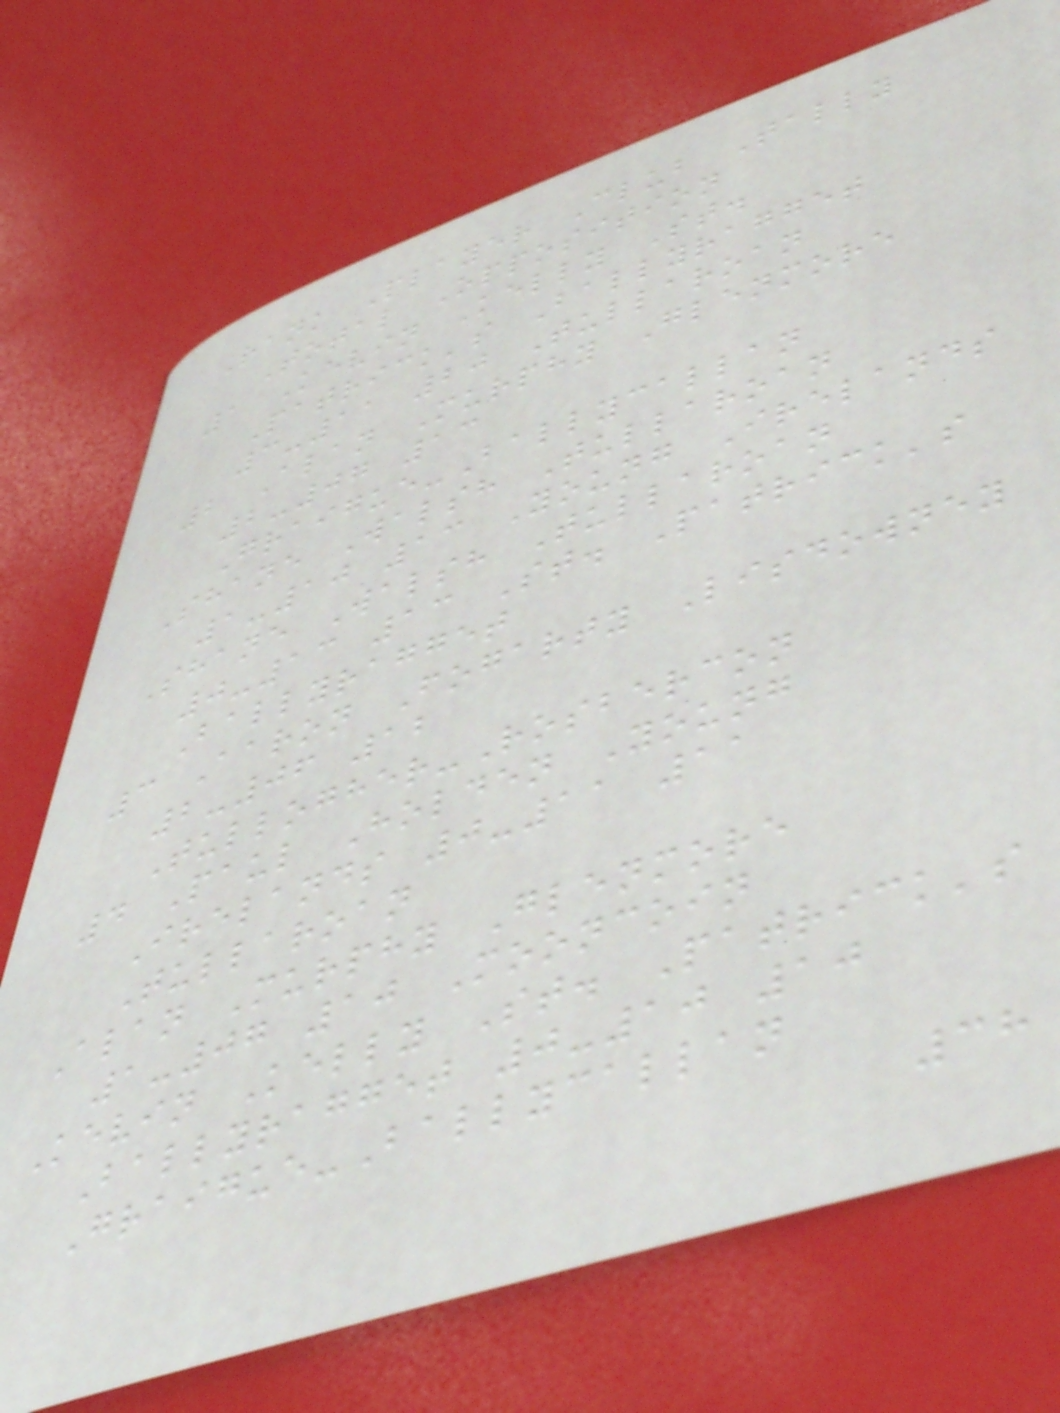Rank Player Club Tally
Total Opposition
1 Kevin Kelly St.
Patrick's Ballyragget
3-11 20 Tullaroan
2 Alan Murphy Glenmore
2-07 13
Graigue-Ballycallan
Shane Walsh Tullaroan
1-10 13 Young Irelands
Shane Walsh Tullaroan
0-13 13 St. Patrick's
Ballyragget
3 Aaron Fogarty Lisdowney
2-06 12
Tullogher-Rosbercon
4 Paul Holden Young
Irelands 0-11 11
Tullaroan
Alan Murphy Glenmore
1-07 10 Mooncoin
Kevin Kelly St. Patrick's
Ballyragget 0-10 10
Graigue-Ballycallan
38
